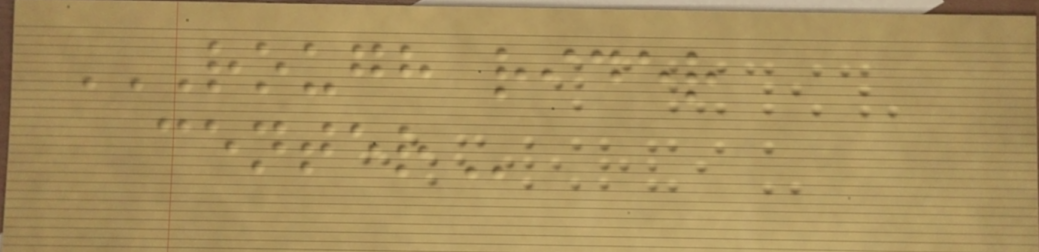ROUGH RIDER
CENTER
